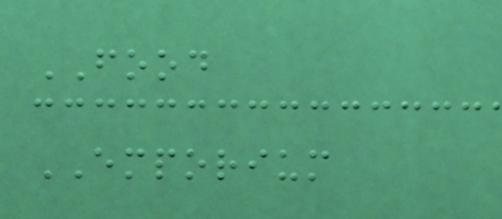FOOD
EMPORIUM
